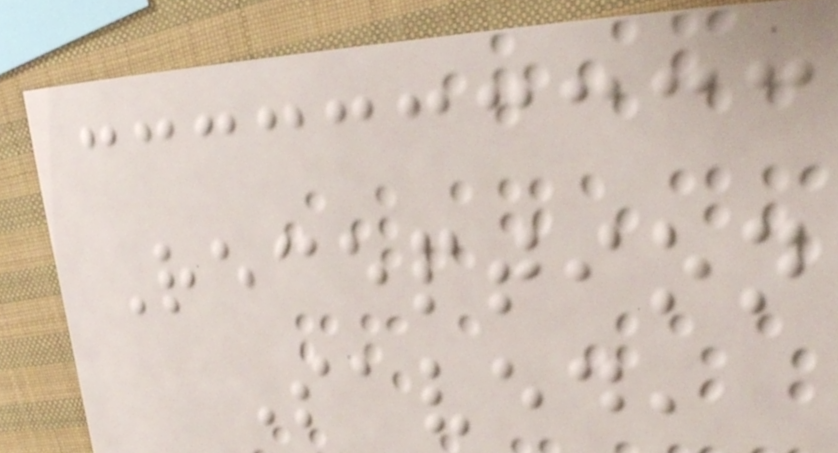Reception
Saved,
